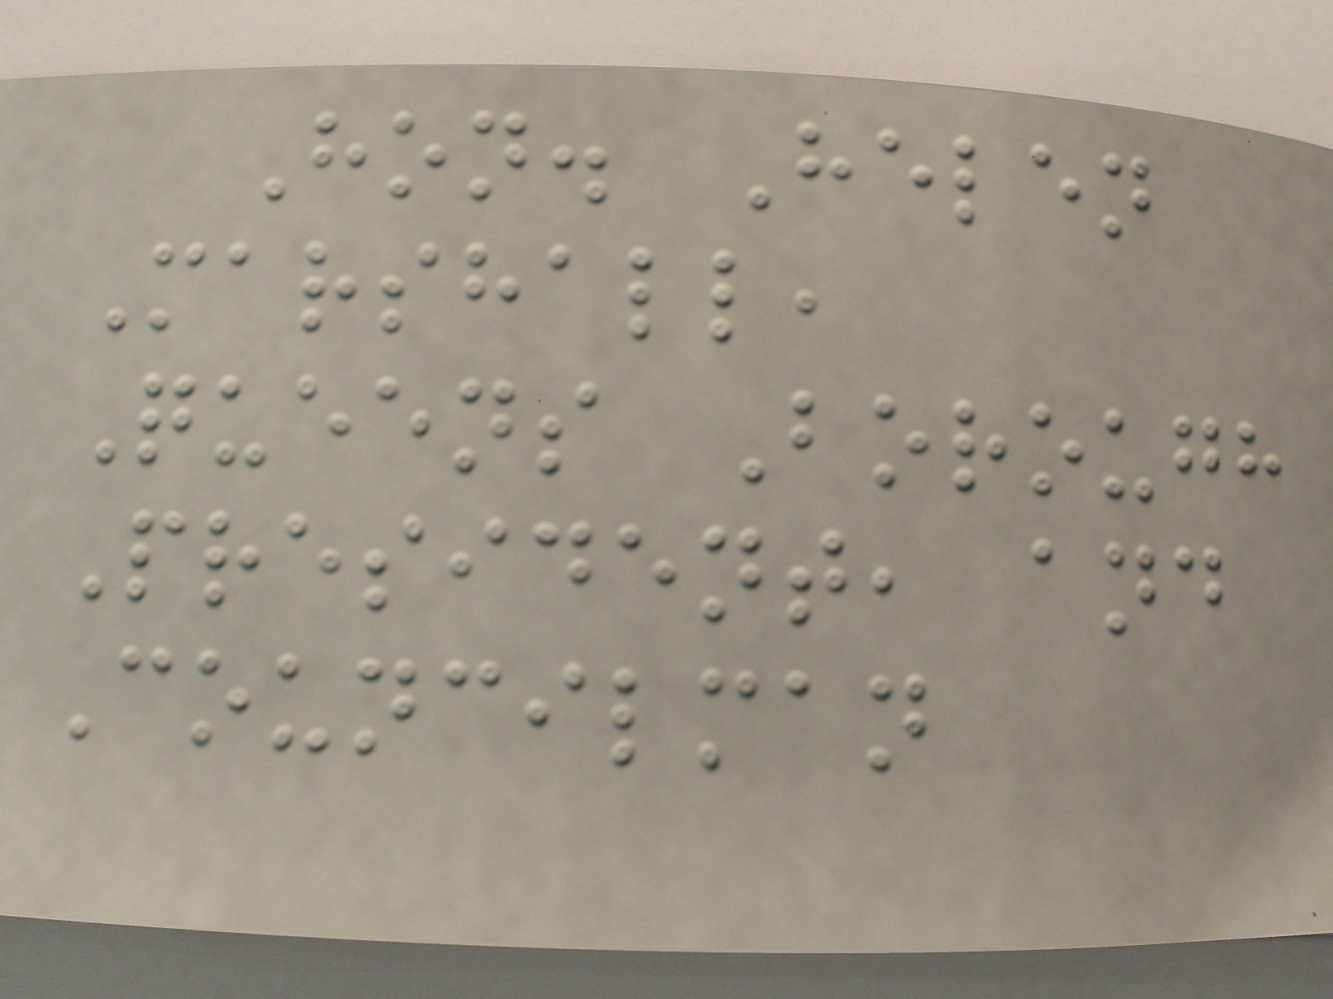Hon. Helen
Marshall,
Queens Borough
President, and
Councilman
